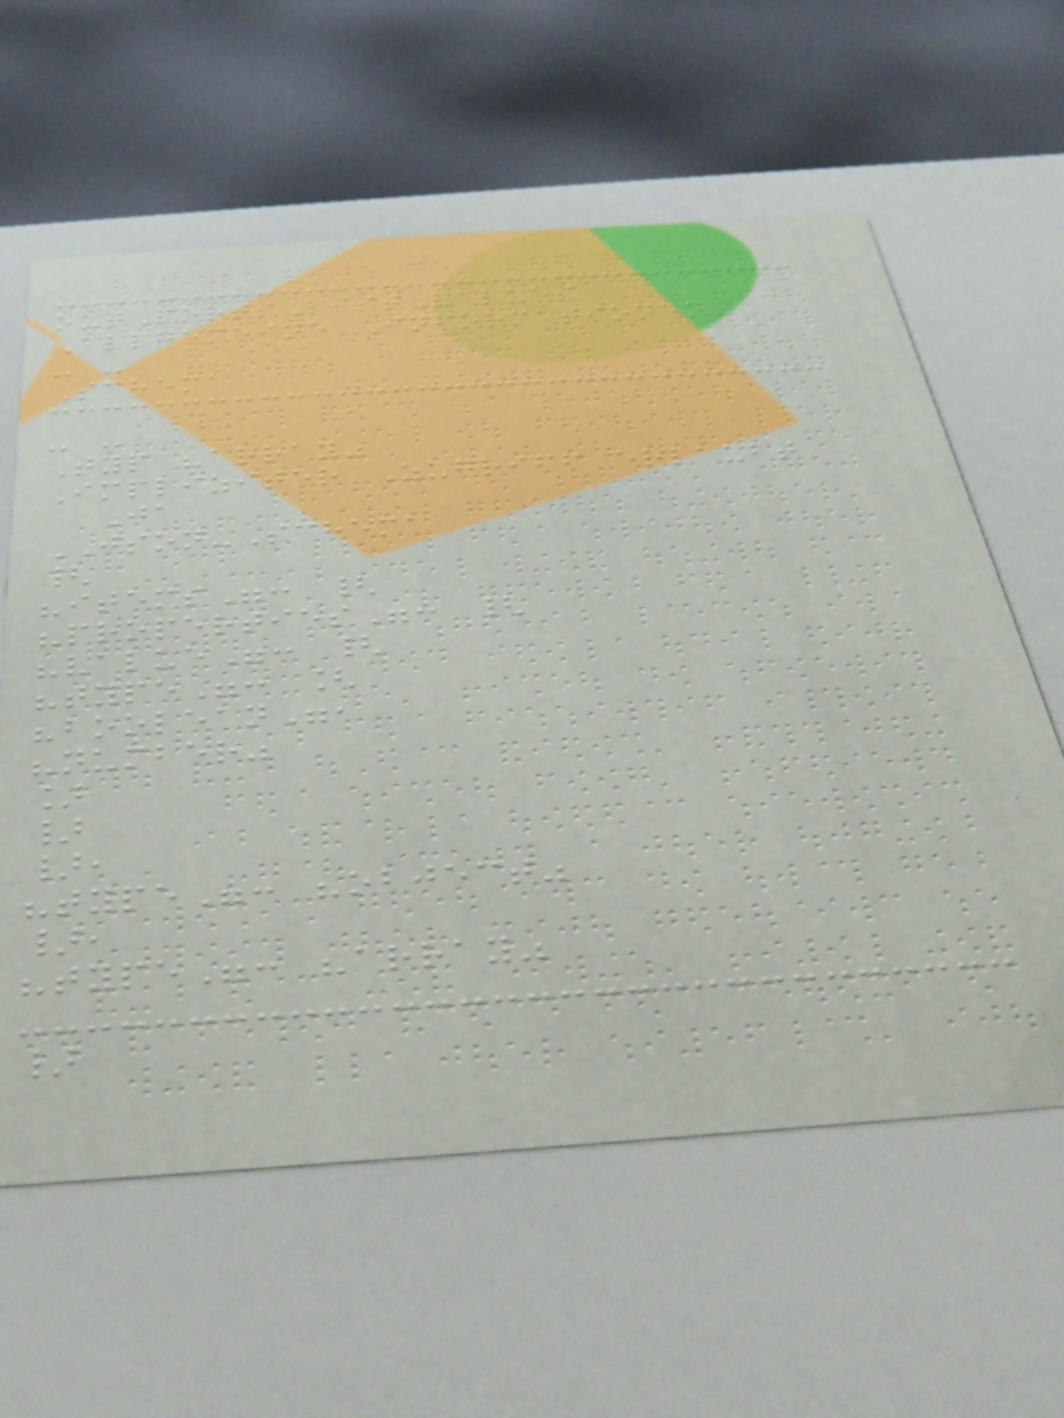outPortsListValues
Allgemeine Informationen
- -
Schema
- -
Typ "array"
Impliziter Zugriff erlaubt
Ja
JSON-Schema
{
"items": {
"properties": {
"value": {
"type": [
"boolean",
"number"
]
}
},
"type": "object"
},
"type": "array"
}
